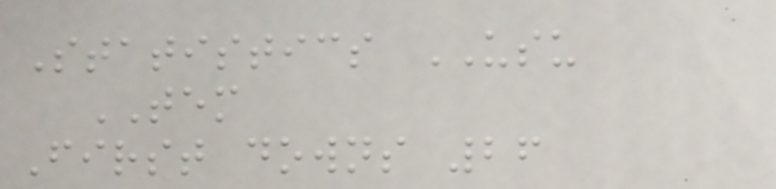Statistics USU
TEM
First downs 26
